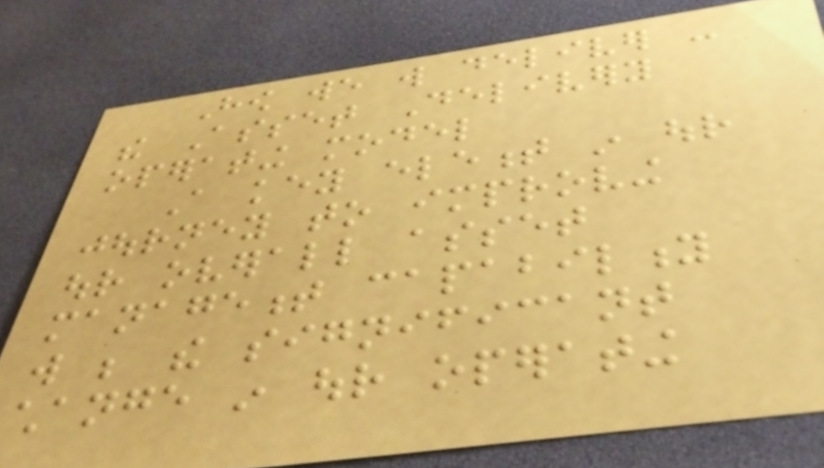How we will deliver -
the Asset Delivery
operating model
A key element in our
journey to improving
our overall asset
management capability
will be the significant
change in our operating
